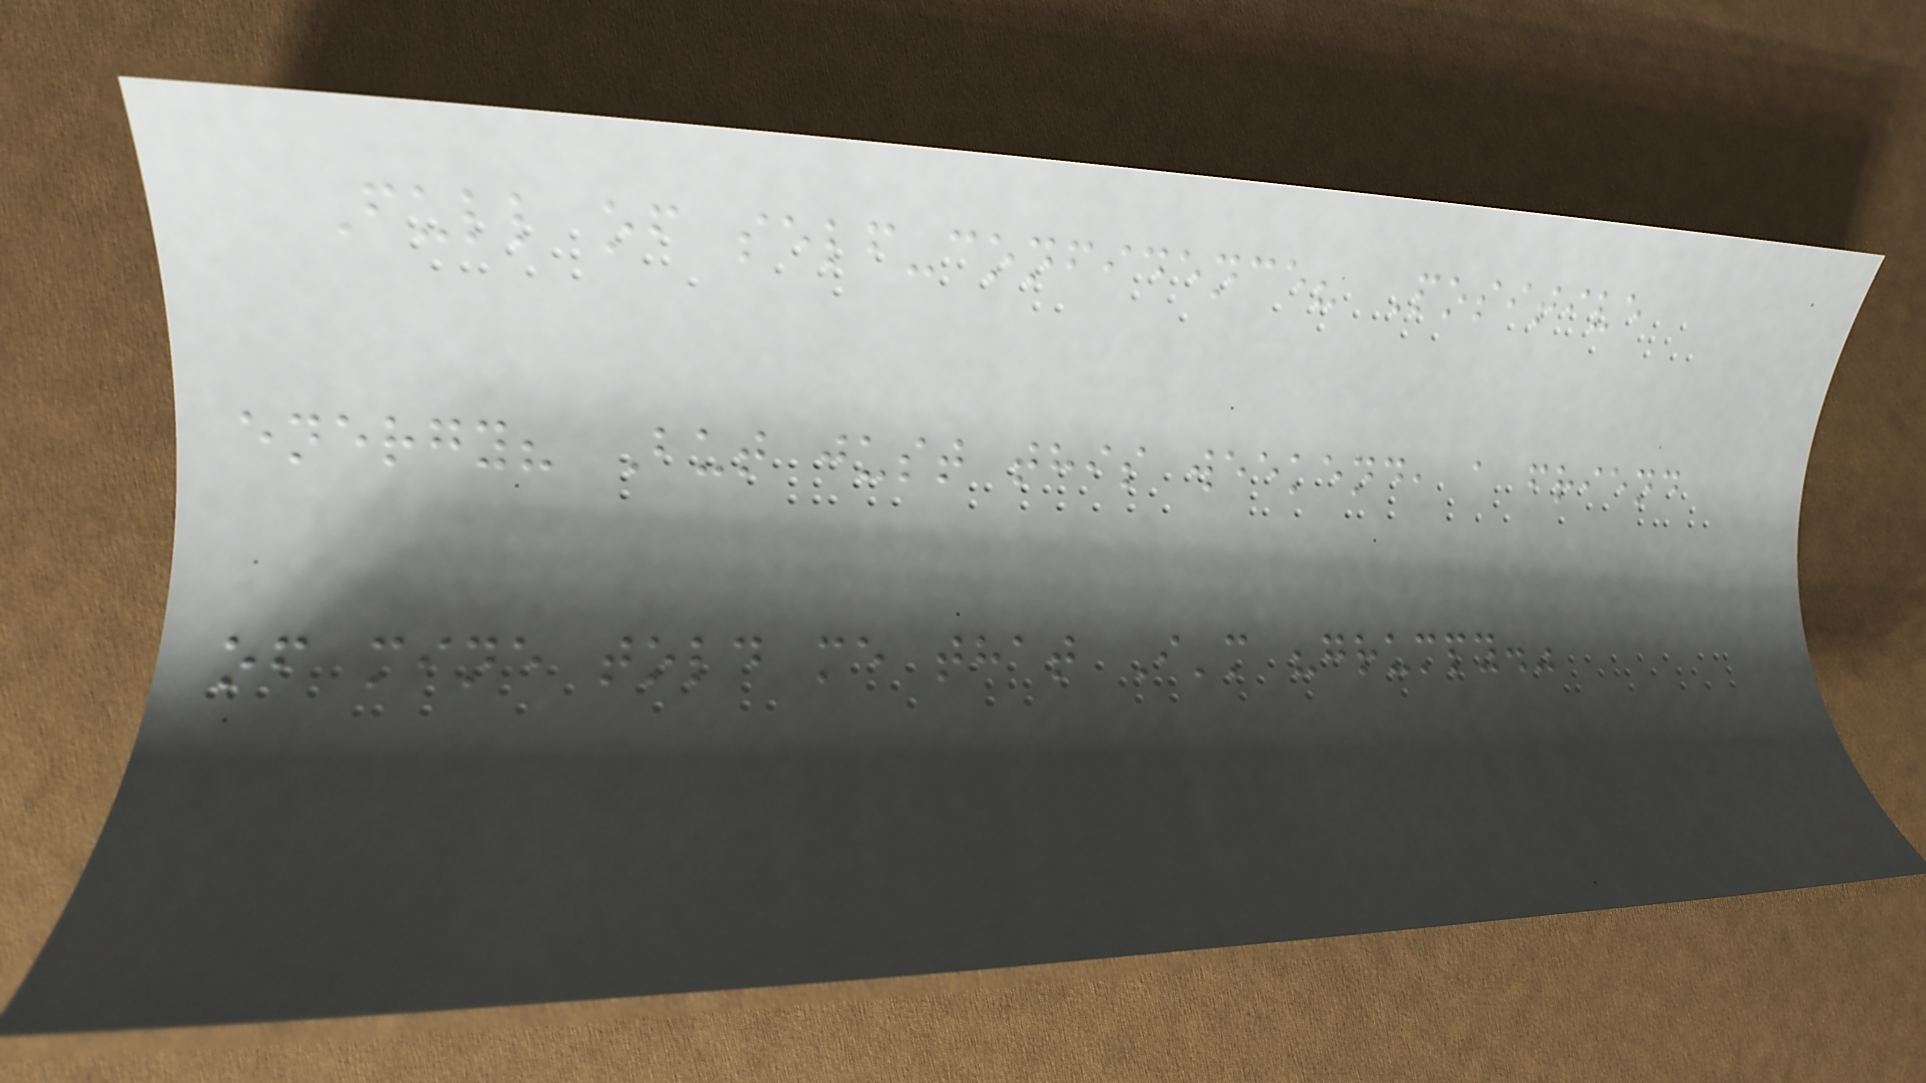Full of self-confidence? Positive
energy? But just this weekend, a friend
of mine told me that I'm "grumpy."
